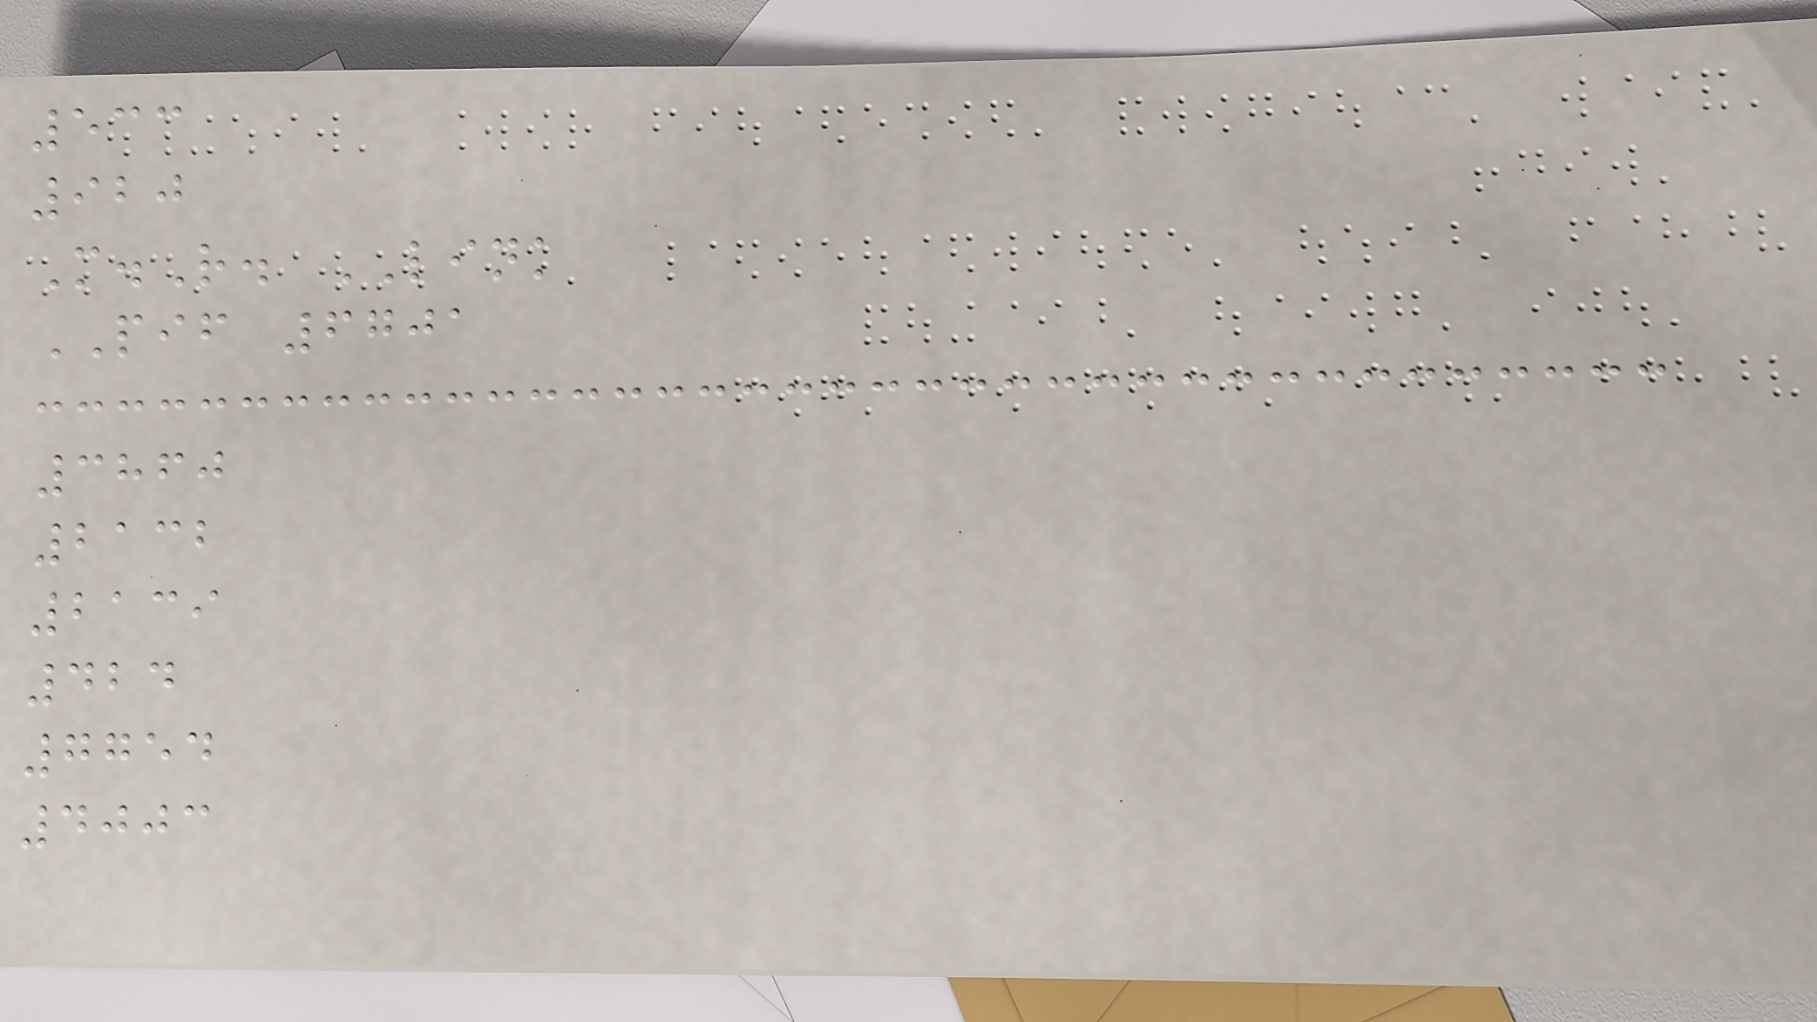533
920
M.R. LINK
PIF 6701
3860
2132
2139
424
7754
4003
